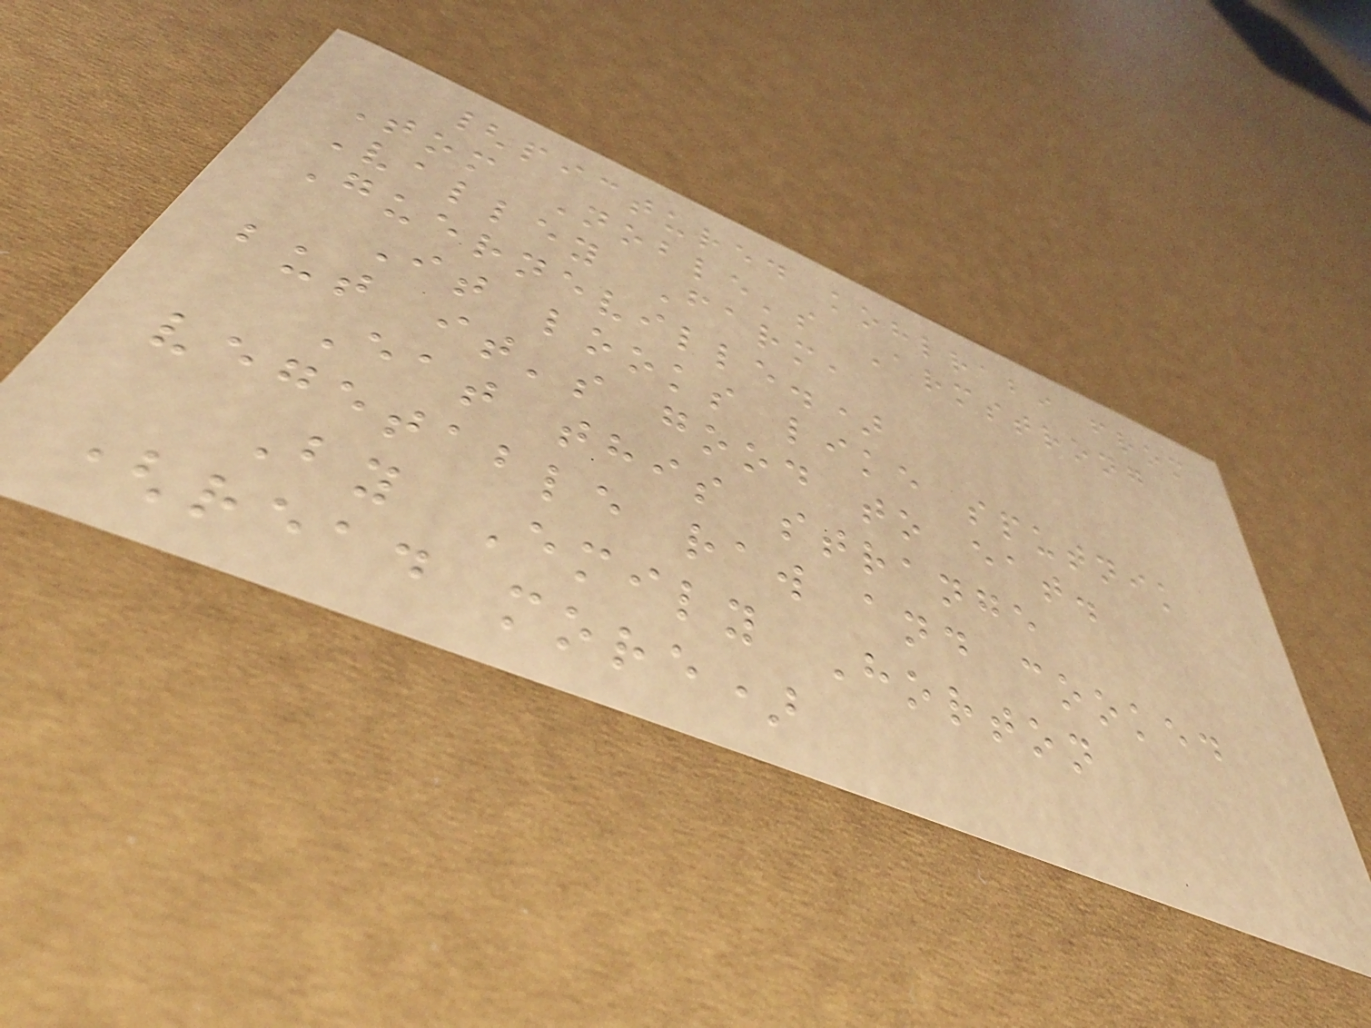{pictured kohlrabi from
Tom Noble's Armstrong
Valley Farm,
Guerneville.)
It looks like sputnik
but it's good to eat.
Eat this strange
vegetable raw and cooked
By Emily Horton
(read more)
